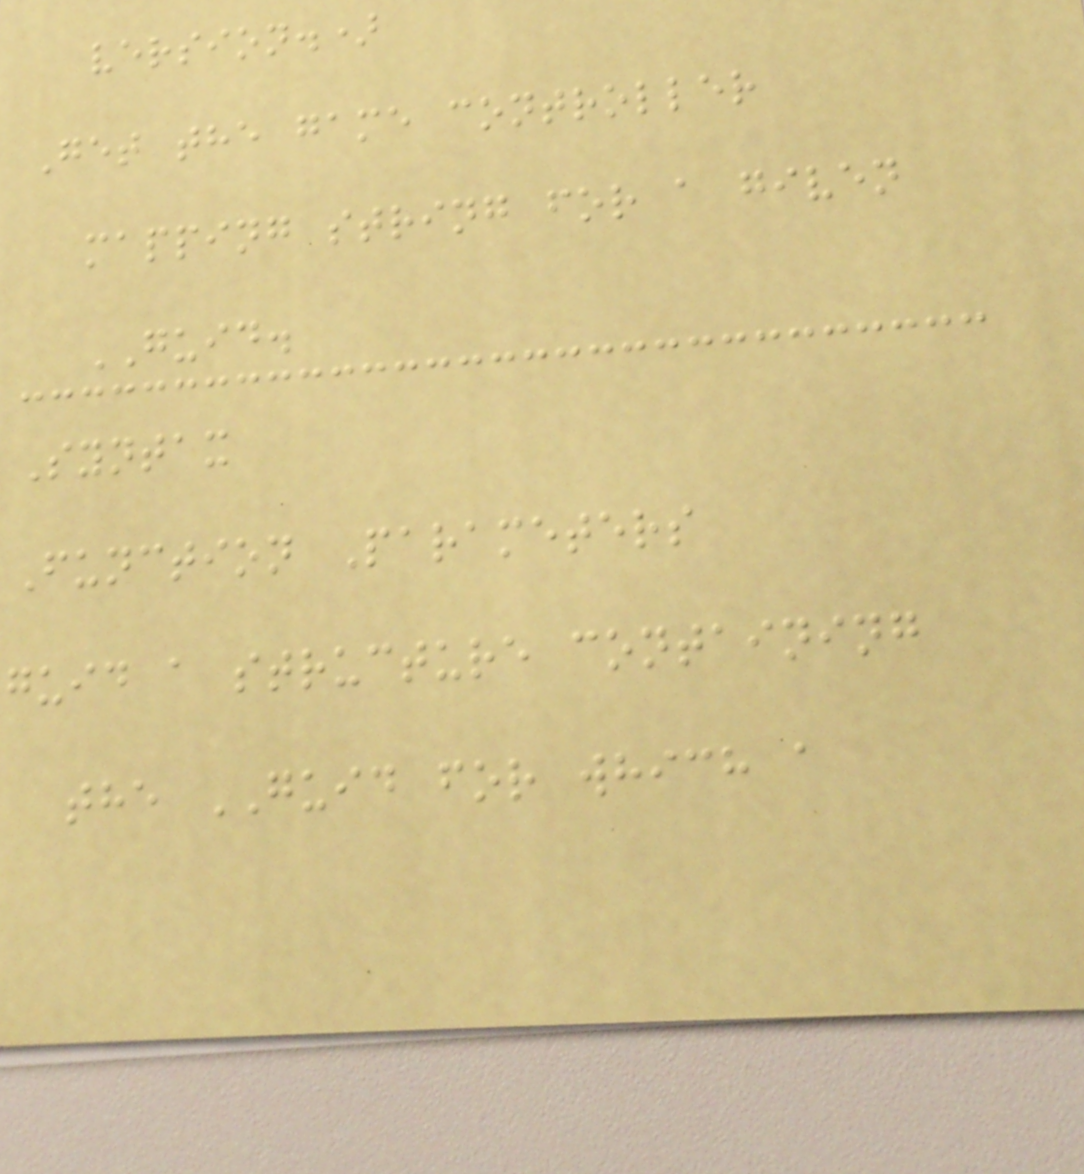version.)
Get the game controller
mapping string for a given
GUID.
Syntax
Function Parameters
guid a structure containing
the GUID for which a
